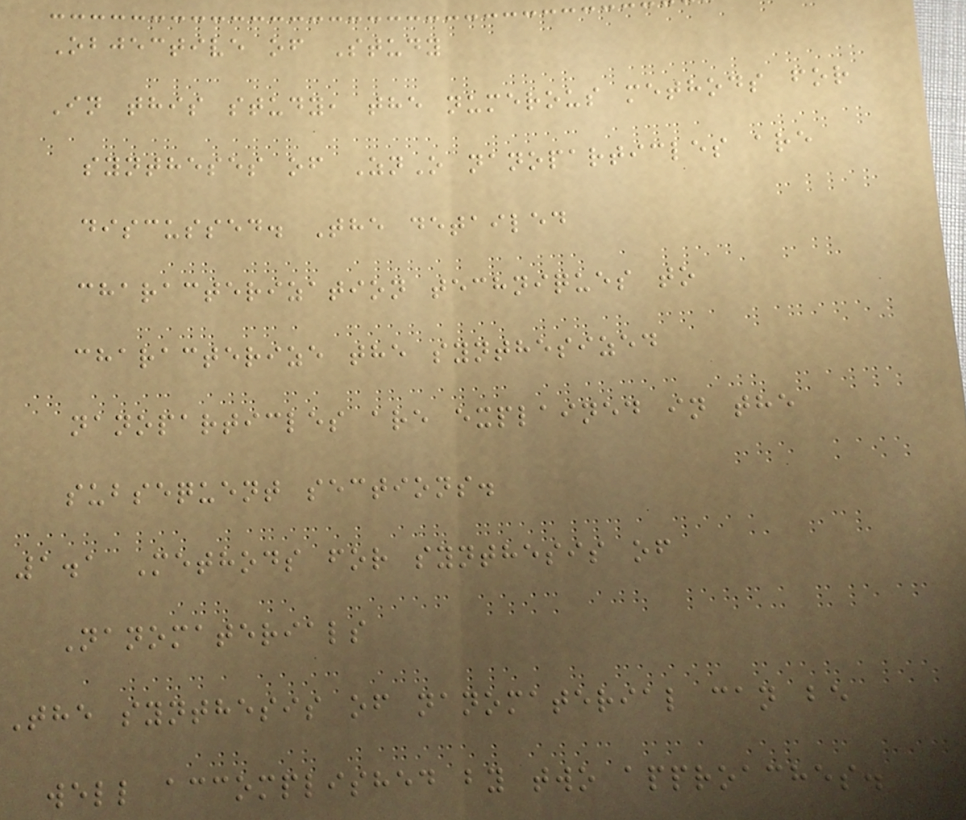Objective of Study
In this study, the numerous methods for
syntheses of ZnO nanoparticles are
discussed. The detailed
characterization techniques to
characterize the synthesized
nanoparticles are explained in the
subsequent sections.
1.1 Methods for synthesis of
Nanomaterials
The synthesis of nanomaterial can be
well accomplished by two approaches.
